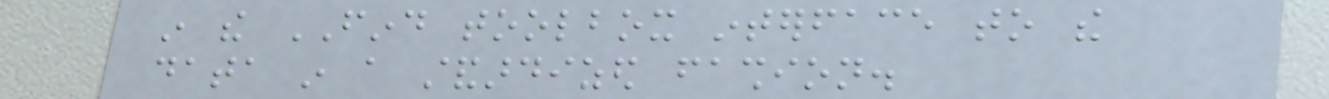in the FIND toolbox interface to the
data in a standardized fashion.
